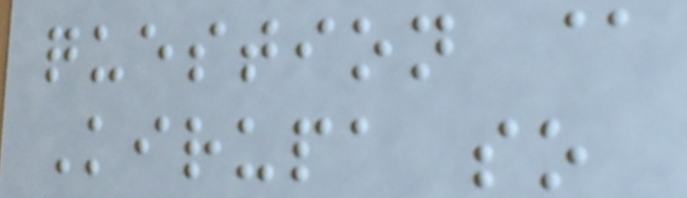question @
Kirupa so
